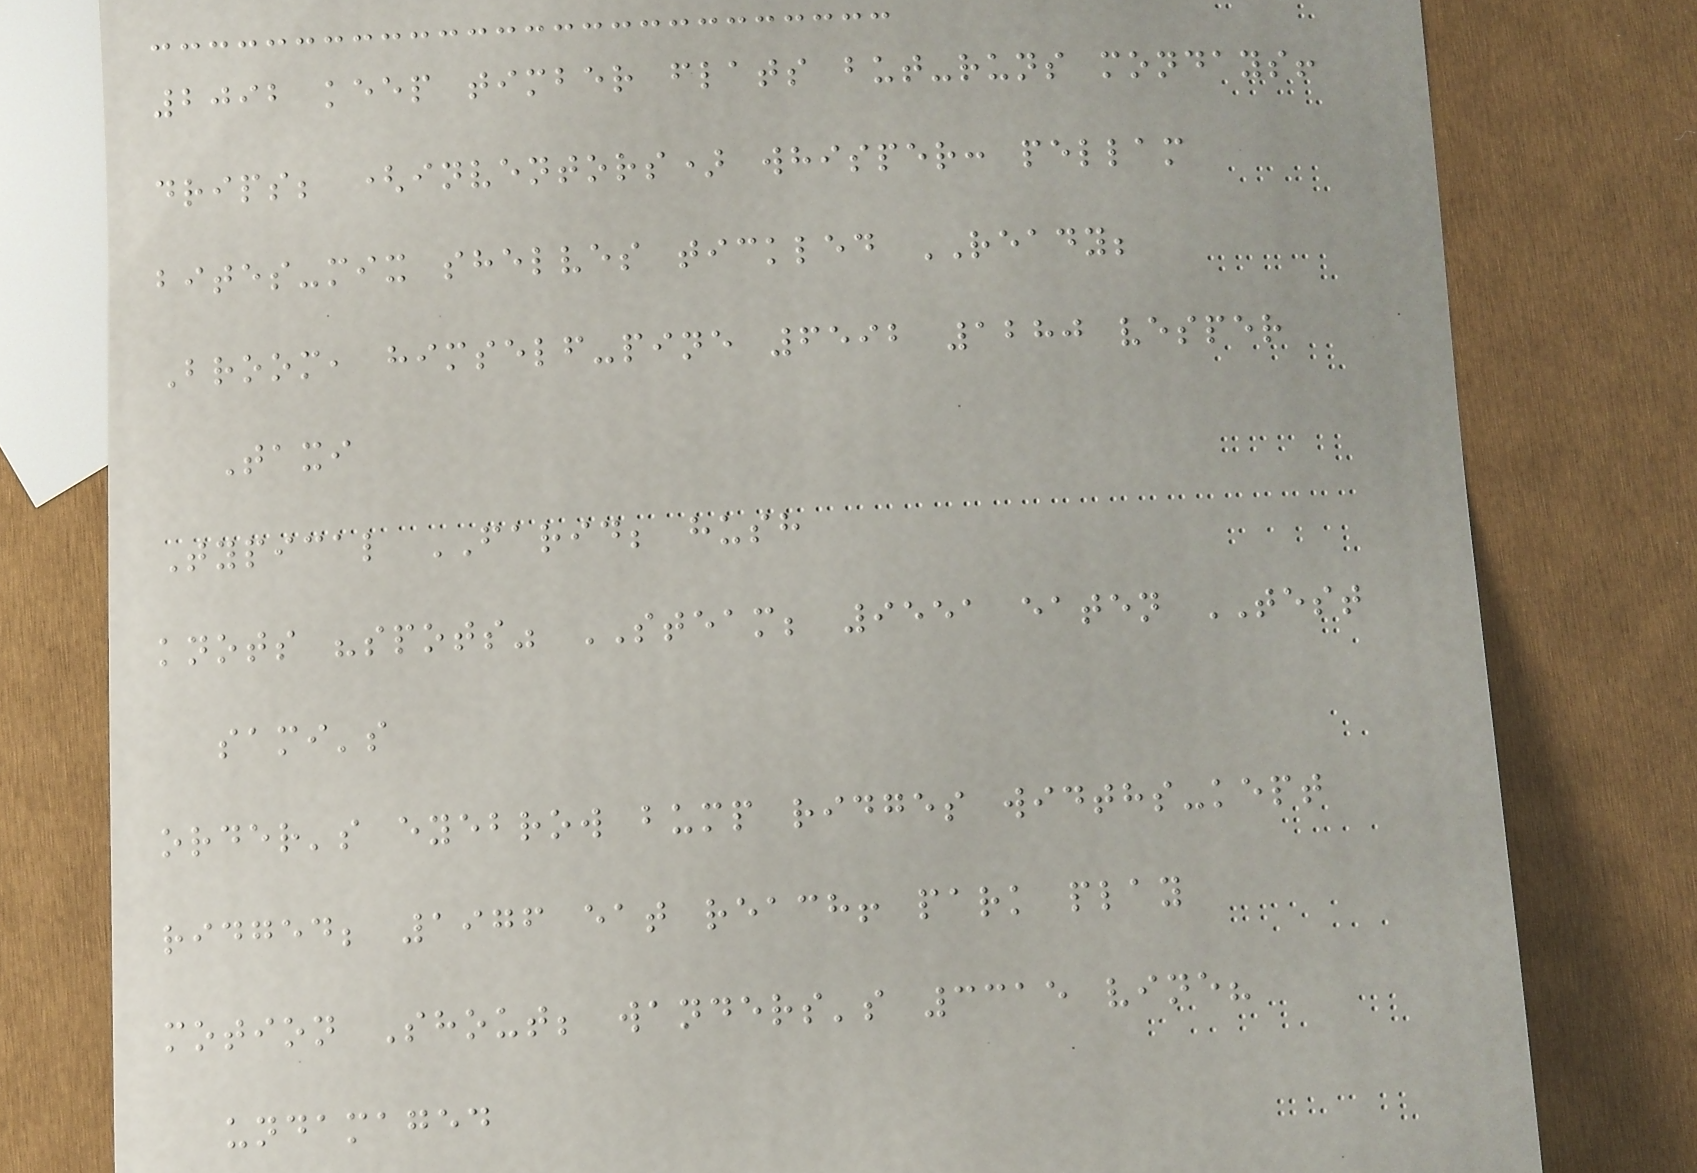2092 keep timber flats but-runs mondays!
drips; (inventors) whisper: pellam
bites-mix shelves tickled READY;
Broom, himself-pine 6592 1280 vesper
Taxi
Typical FARID; hush
knots "spots" STEAM; 9551 eaten TEST
sami's
order's eyebrow bump ridges widths-kept
ridged; 1976 eat reach! park play
motion Shout; wanders's 3315 vine?
undamaged
